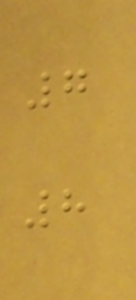7
8
